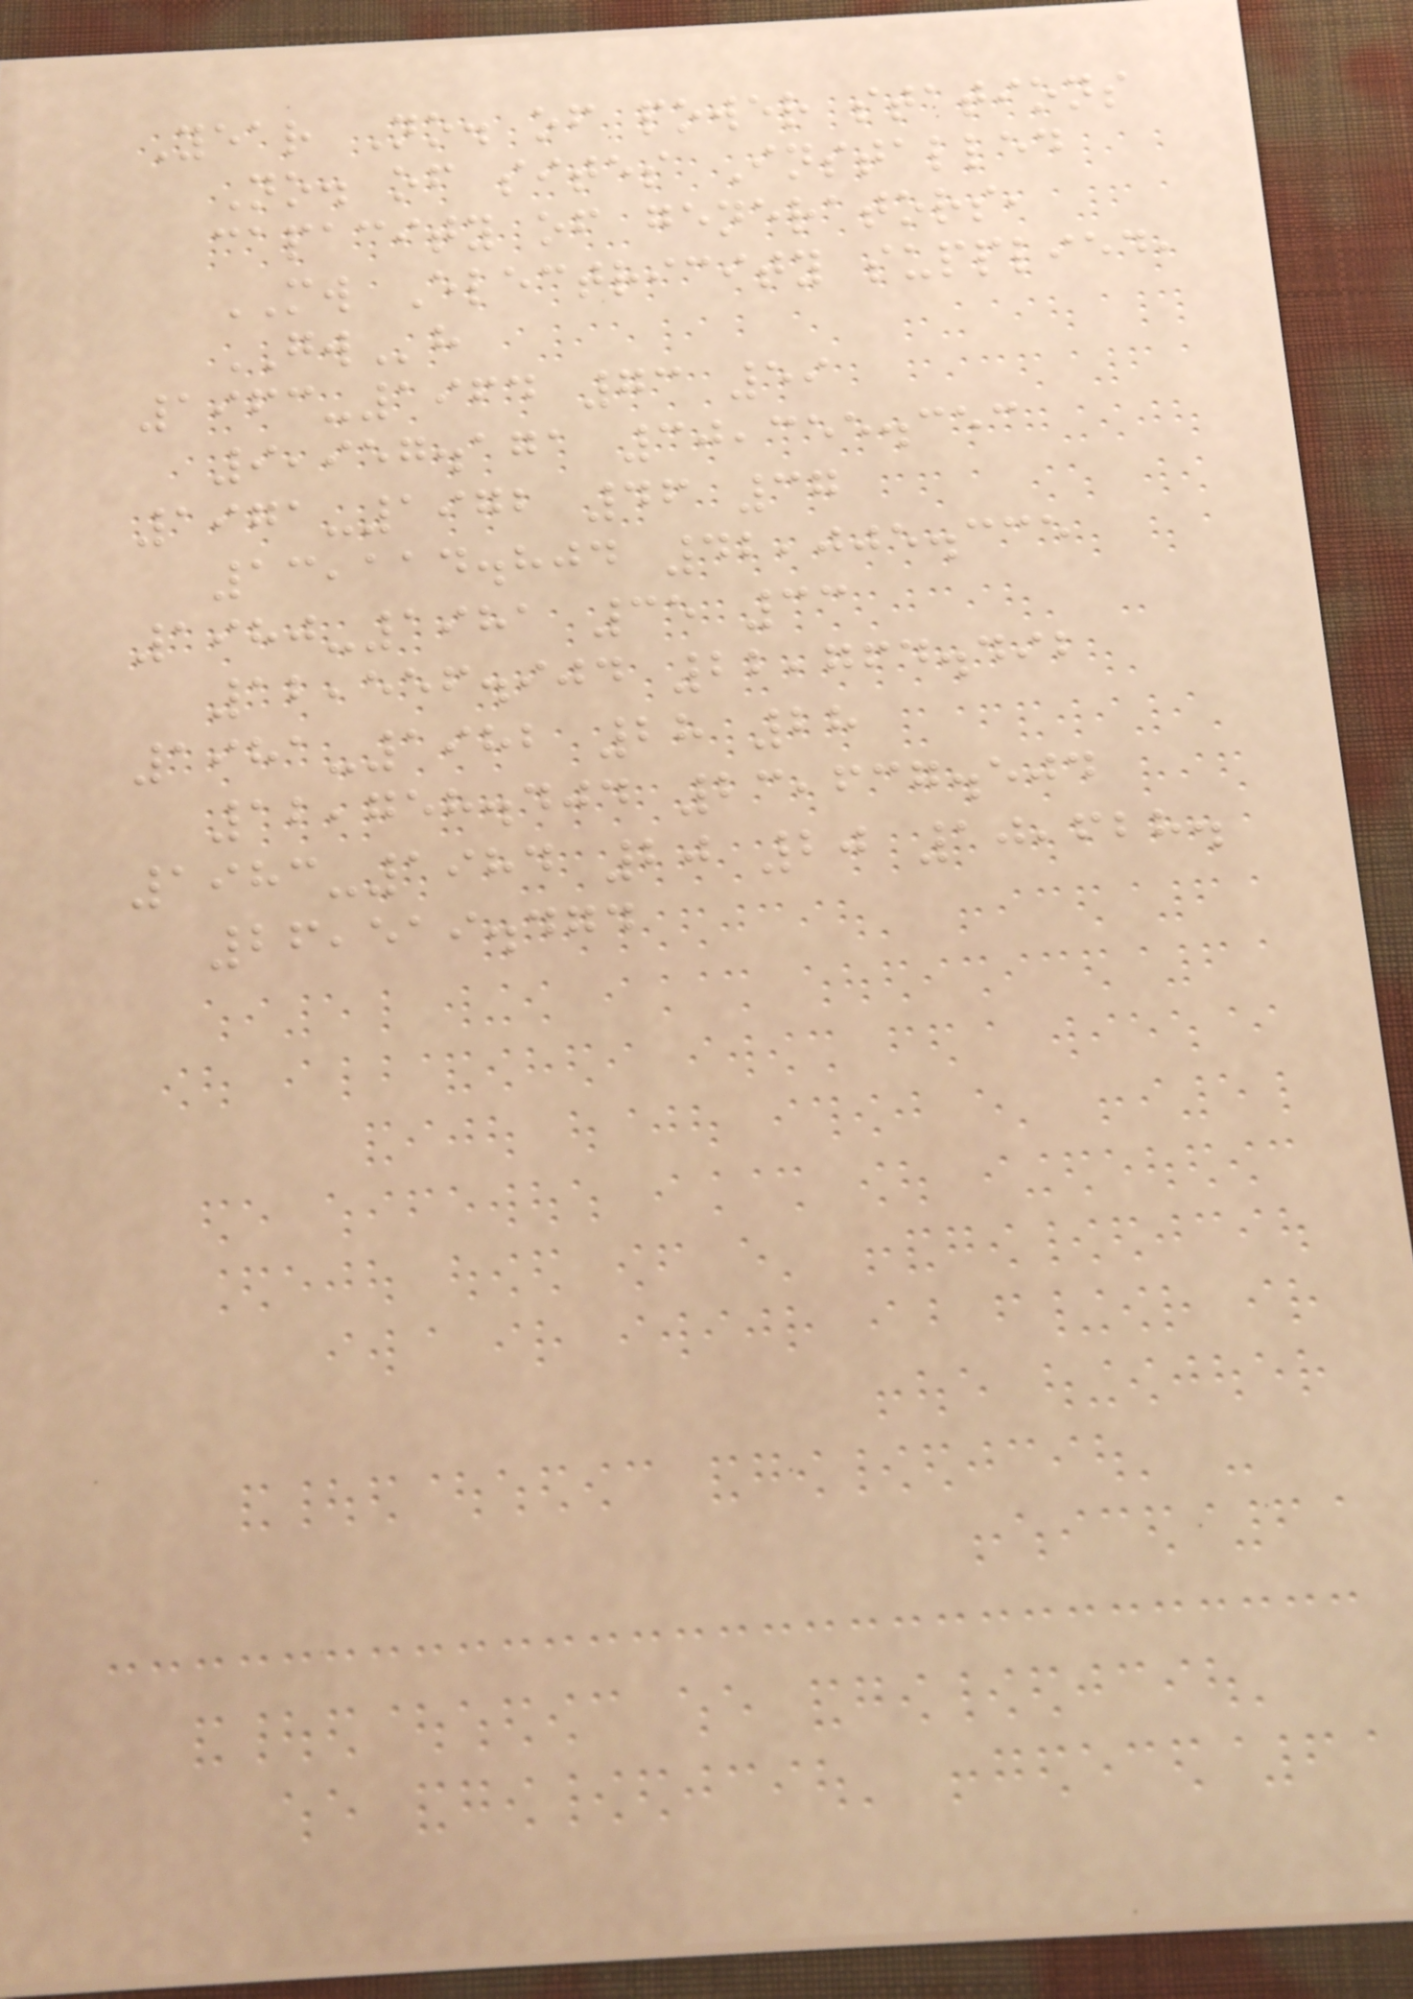Year No. of power stations
No. of sites Installed
capacity of generators,
MW Electricity supplied,
GWh
1963-1964 73 59
9,957.171 30,355.353
1971-1972 46 37
13,114.804 42,005.335
1980-1981 35 33
12,556.904 22,764.492
1981-1982 28 28
12,758.404 23,637.504
1983-1984 20 20 10,628.
26,519.474
